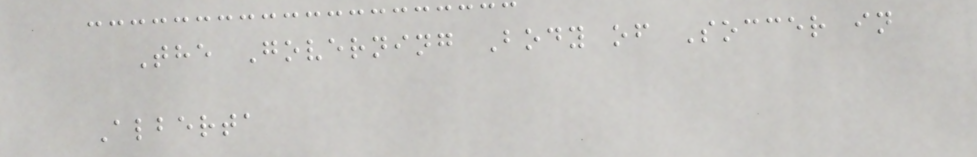The Governing Body of Soccer in
Alberta
